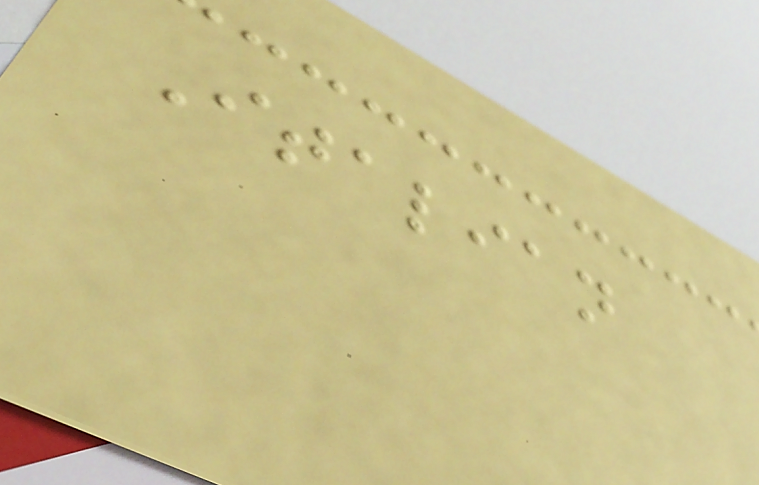Italian
